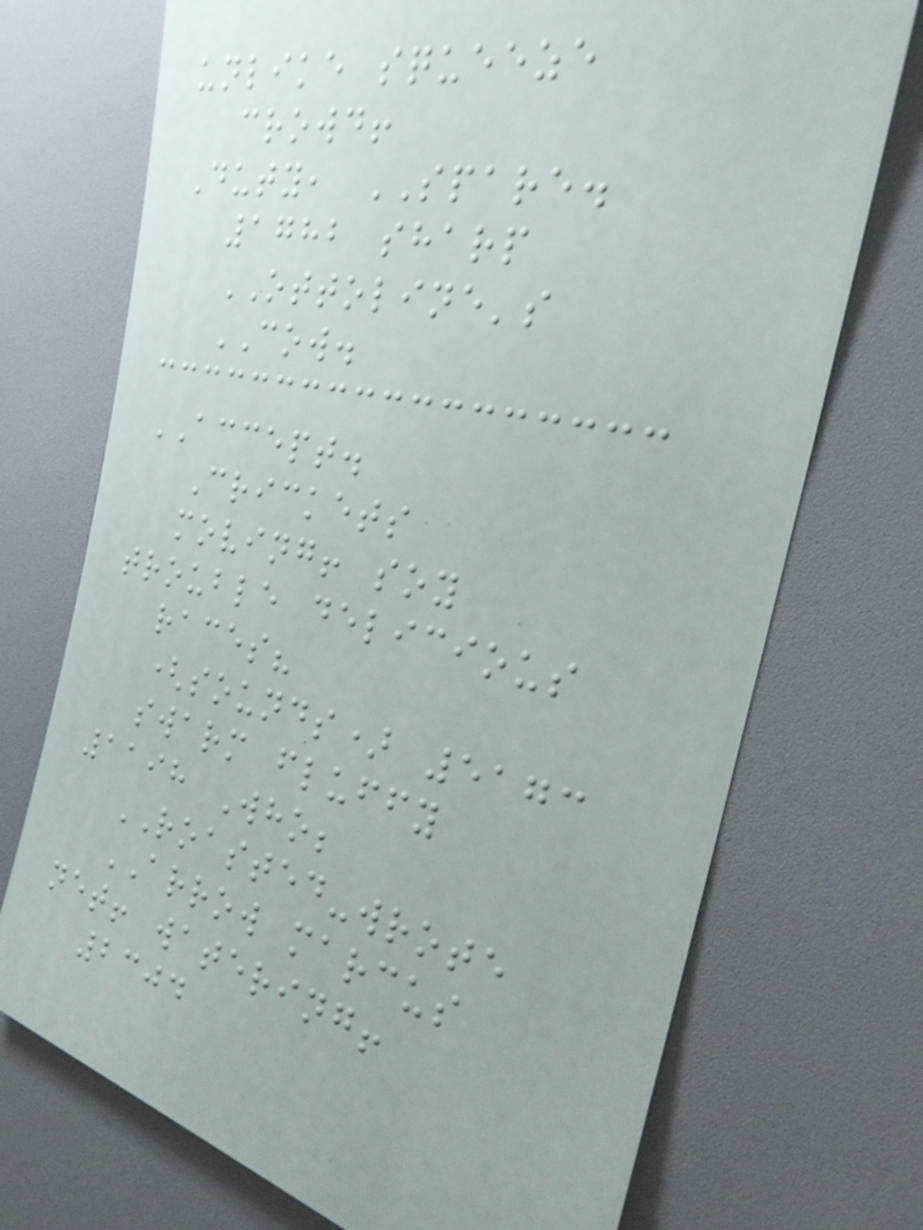unlike squeeze
crowd!
Duty, SPARE.
1782 sharp
OTTOLINE's
COW.
ACCEPT.
Crickets
moving! soy
trouble delicious
races?
(sounds) 5173
swarm fluffy
1198 Who;
ROASTED-wrote
ARROW marcus
net! watering!
2304
